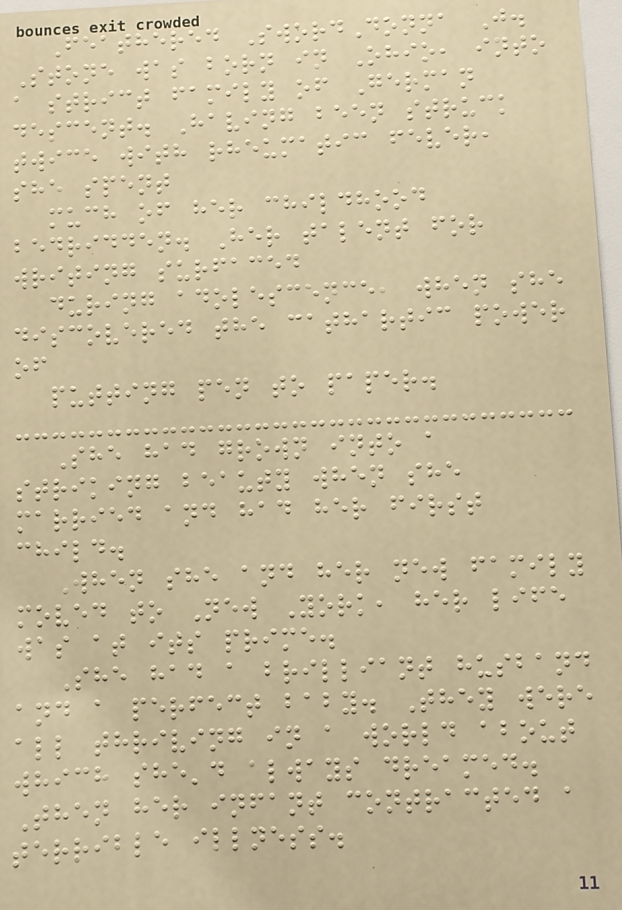Feathered SwordDonna J.
Stone was born in Ohio, into
a strict family of German
descent. Having been struck
twice with rheumatic fever,
she spent
much of her childhood
bedridden. Her talent for
writing surfaced
during adolescence, when she
discovered the cathartic power
of
putting pen to paper.
She had grown into a
striking beauty when she
married and had her first
child.
When she and her new family
moved to New York, her life
was at its prime.
She had a brilliant husband
and a perfect baby. They were
all thriving in a world about
which she'd always dreamed.
Then her infant contracted a
terrible illness.
